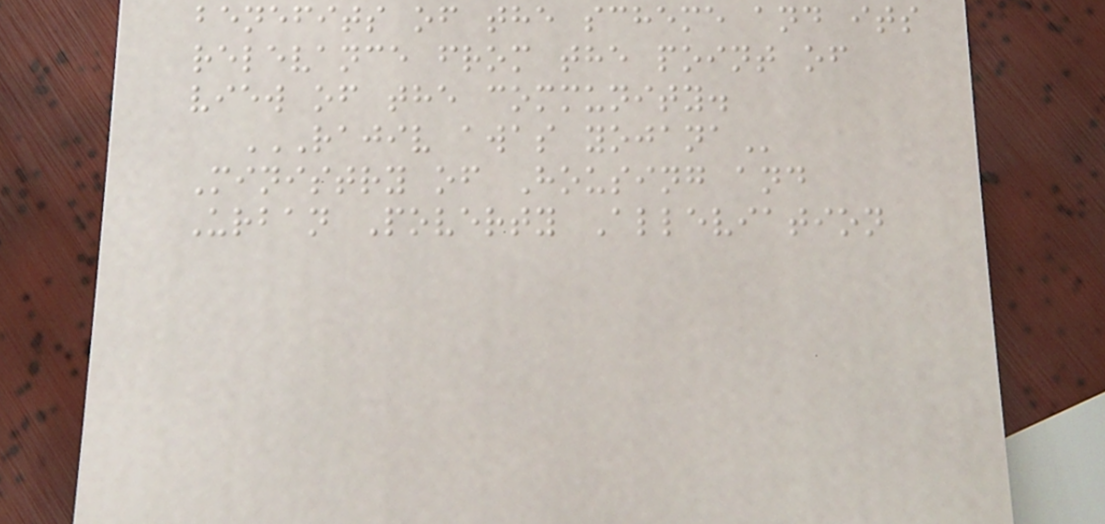benefits of the scheme and its
relevance from the point of
view of the community.
RAJIV AWAS YOJANA
Ministry of Housing and
Urban Poverty Alleviation
